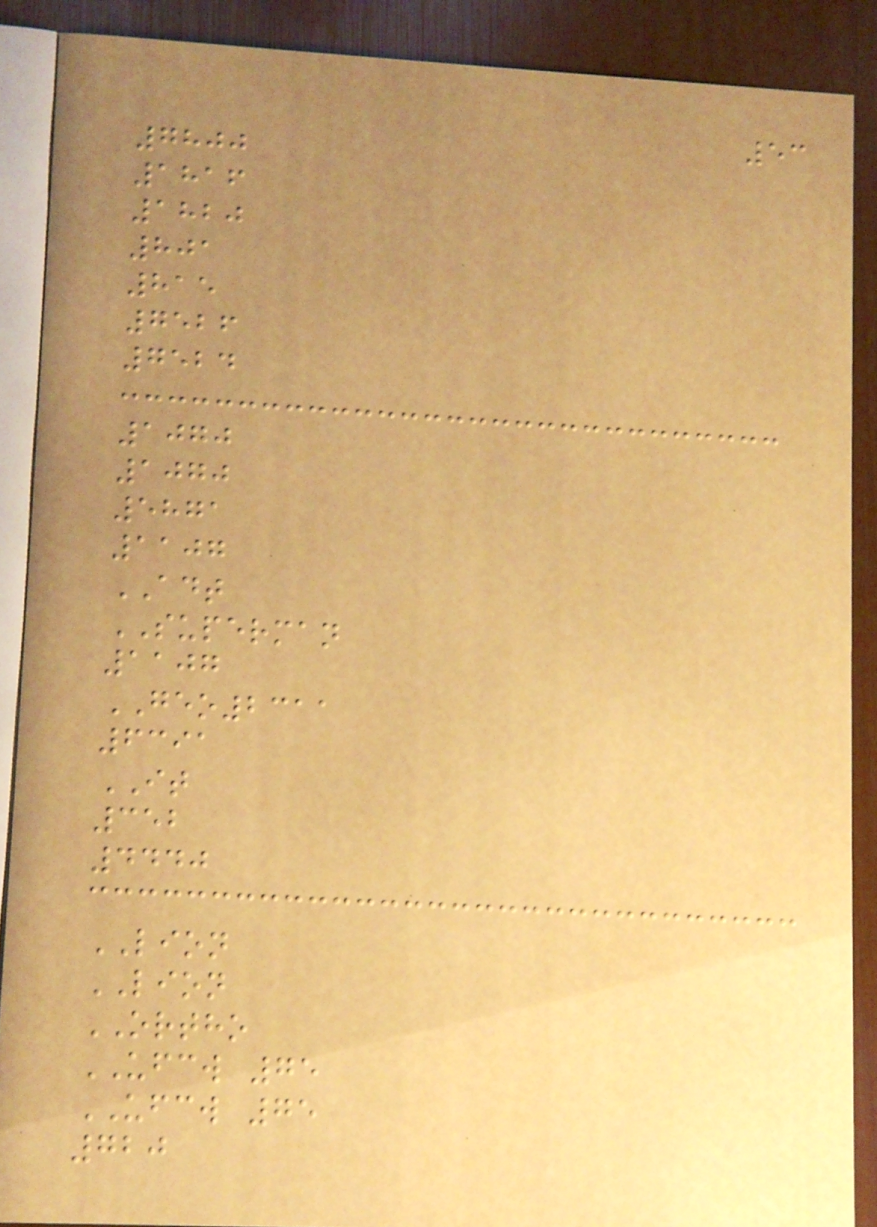53
7800
1816
1820
801
815
7526
7524
1070
1070
5871
1107
ADT
SUPERMAN
1107
GEO2311
6391
IT
352
4440
LION
LION
ORTHO
UFCW 75
UFCW 75
720
